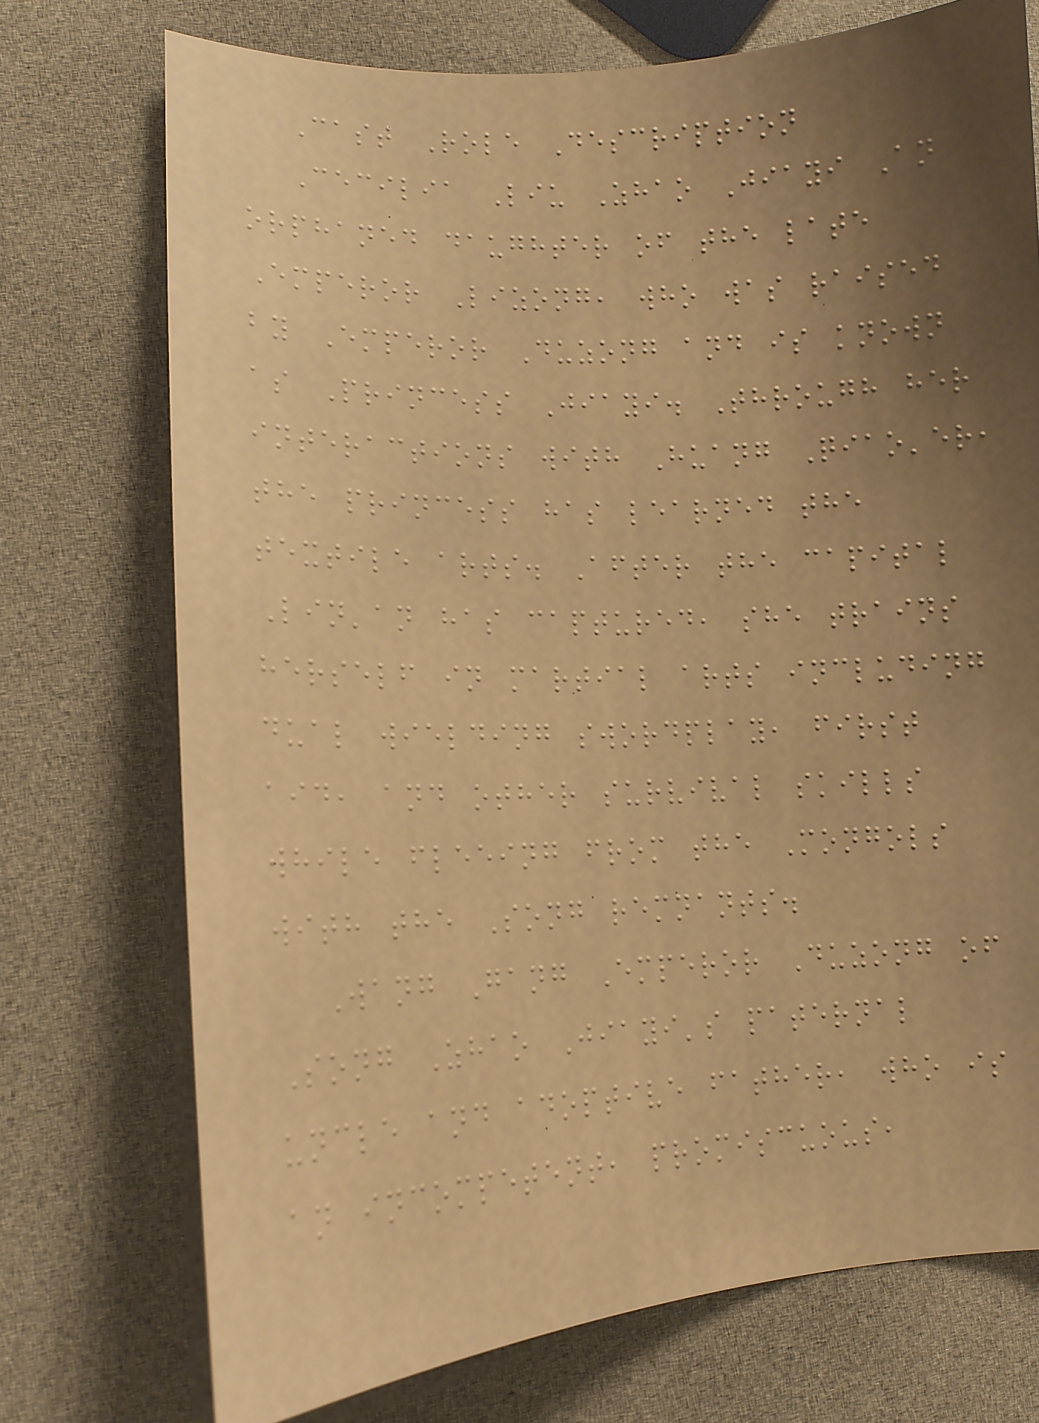Cast Role Description
Cecilia Liu Zhao Jiayi An
orphaned daughter of the late
Emperor Lizong, who was raised
by Emperor Duzong and is known
as Princess Jiayi. Through her
interactions with Huang Qiao'er,
the princess has learned the
textile arts. After the capital
Lin'an has captured, she trains
herself in martial arts including
dual wielding swordplay, first
aid, and other survival skills
while fleeing from the Mongols
with the Song remnants.
Wang Gang Emperor Duzong of
Song Zhao Jiayi's paternal
uncle and adoptive father, who is
an incompetent, promiscuous,
